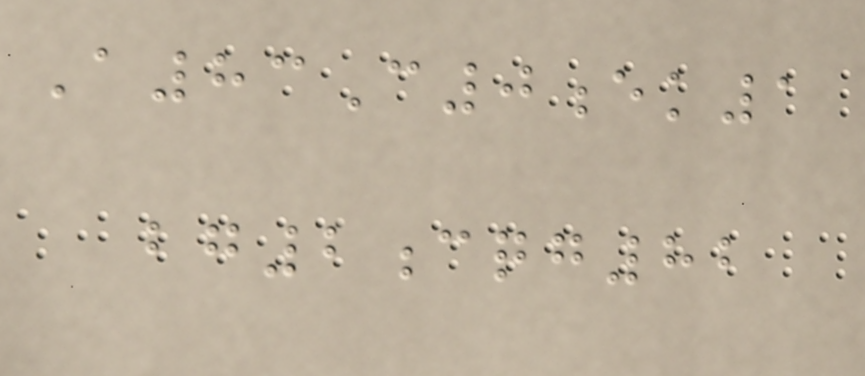A83C0ek1
bg2cqg82
